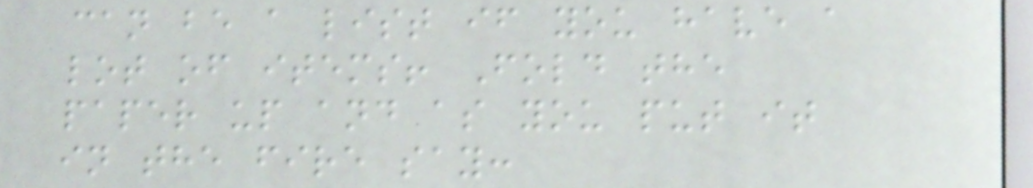can be a list if you have a
lot of items! Fold the
paper up and as you put it
in the fire say:
